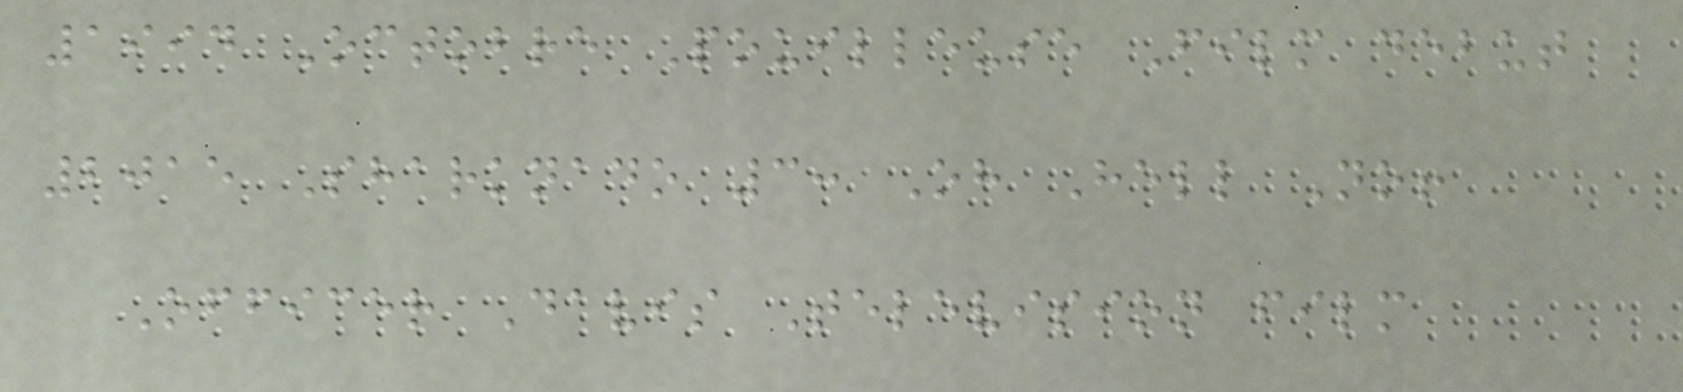1994 Octobre Pouilleuse Film debut
2015 Sharknado 3: Oh Hell No!
Officer Davis Television film
